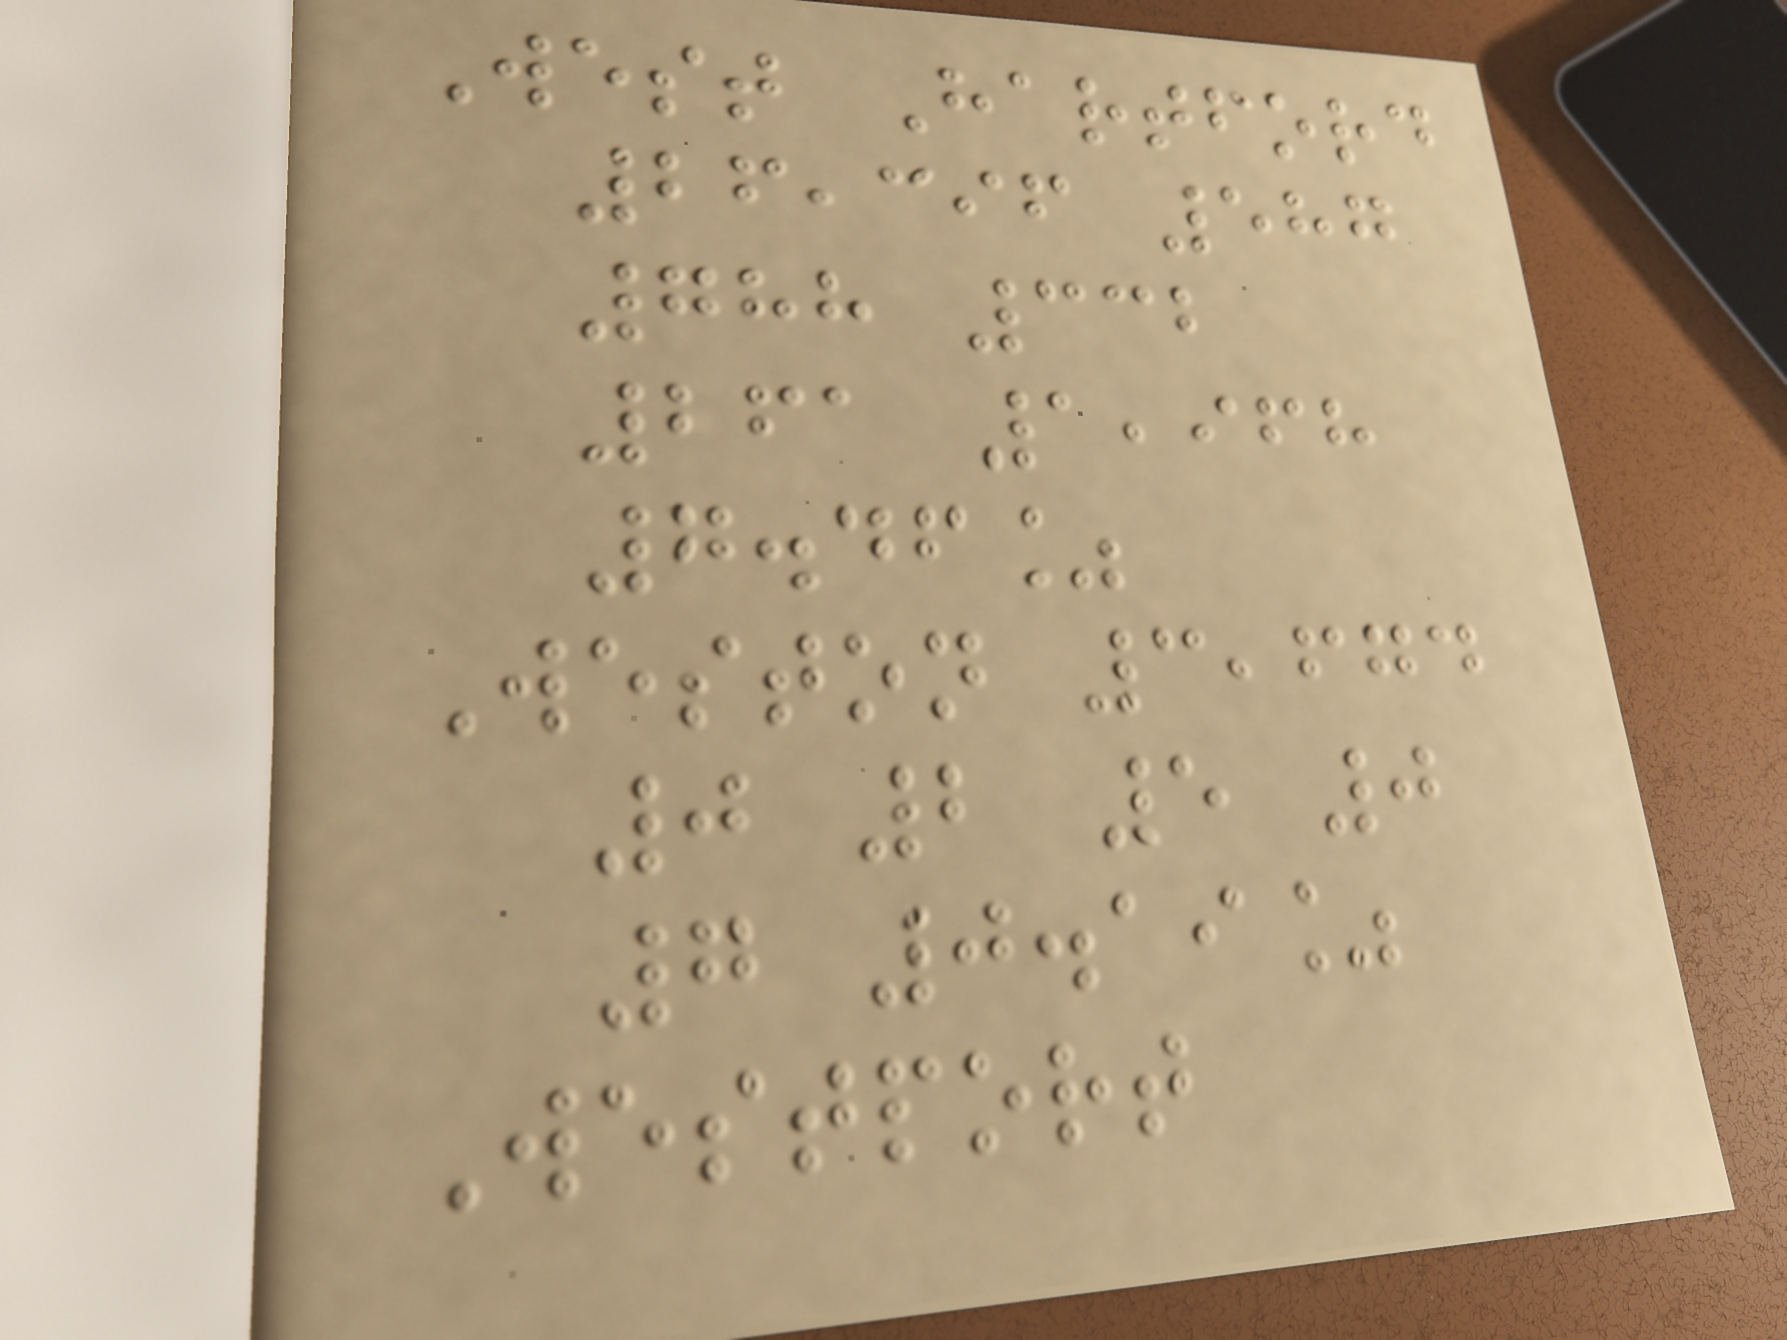West Hartford
26,396 587
788 332
261 1,968
7.46%
Weston 3,674
0 2 5 0
7 0.19%
Westport
